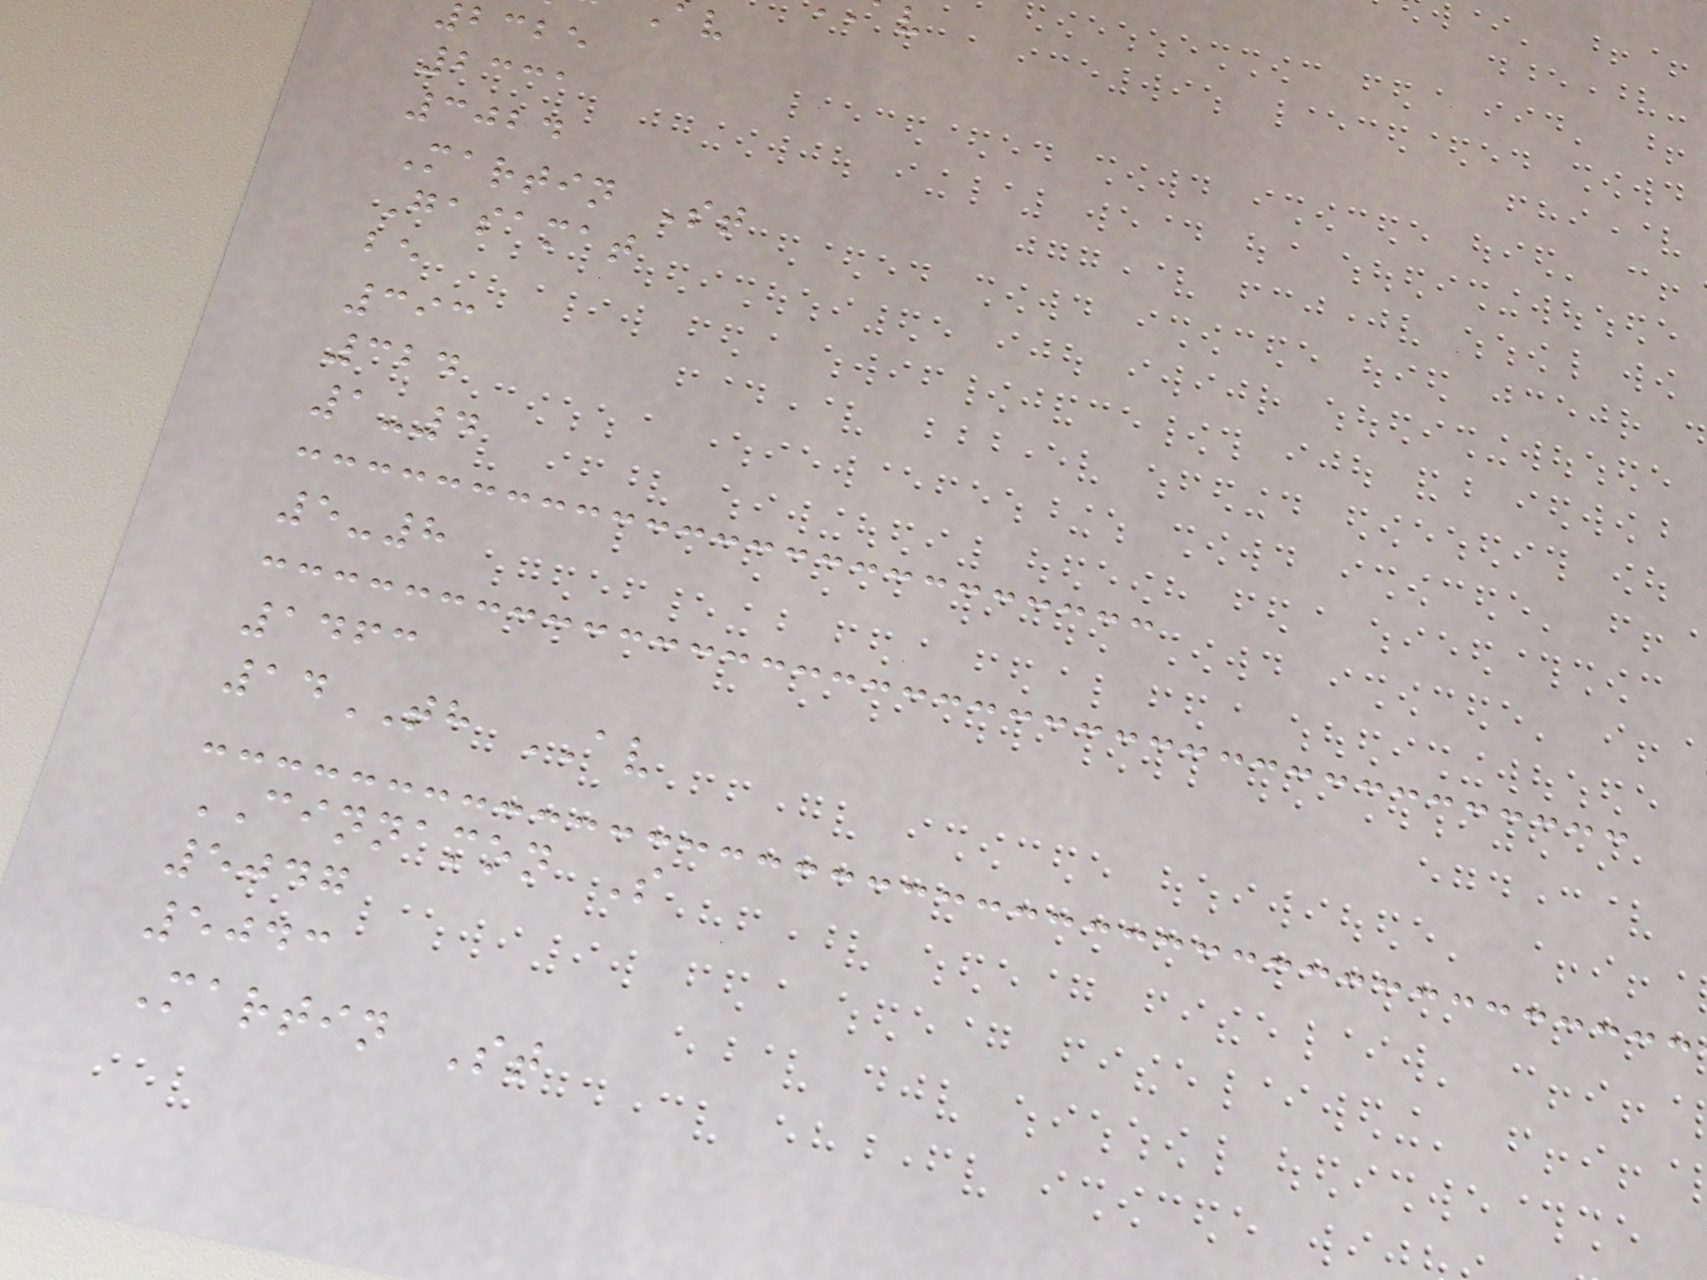bcbe
2331
3024
Martin St
Gasamat
be
393
324
1-4
5-8
1463
14TH AV
CINNAMON S
5047
5043
Martin St
